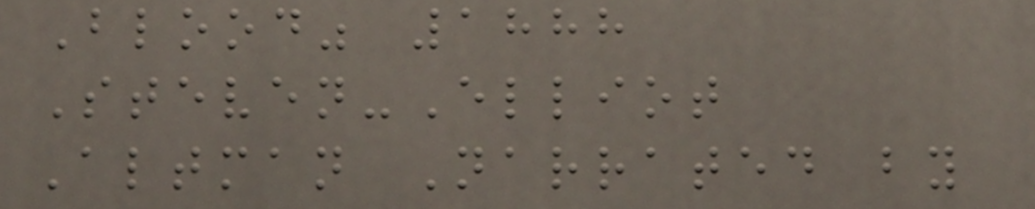Blood" 1888
Steven-Elliot
Altman Narrated by
